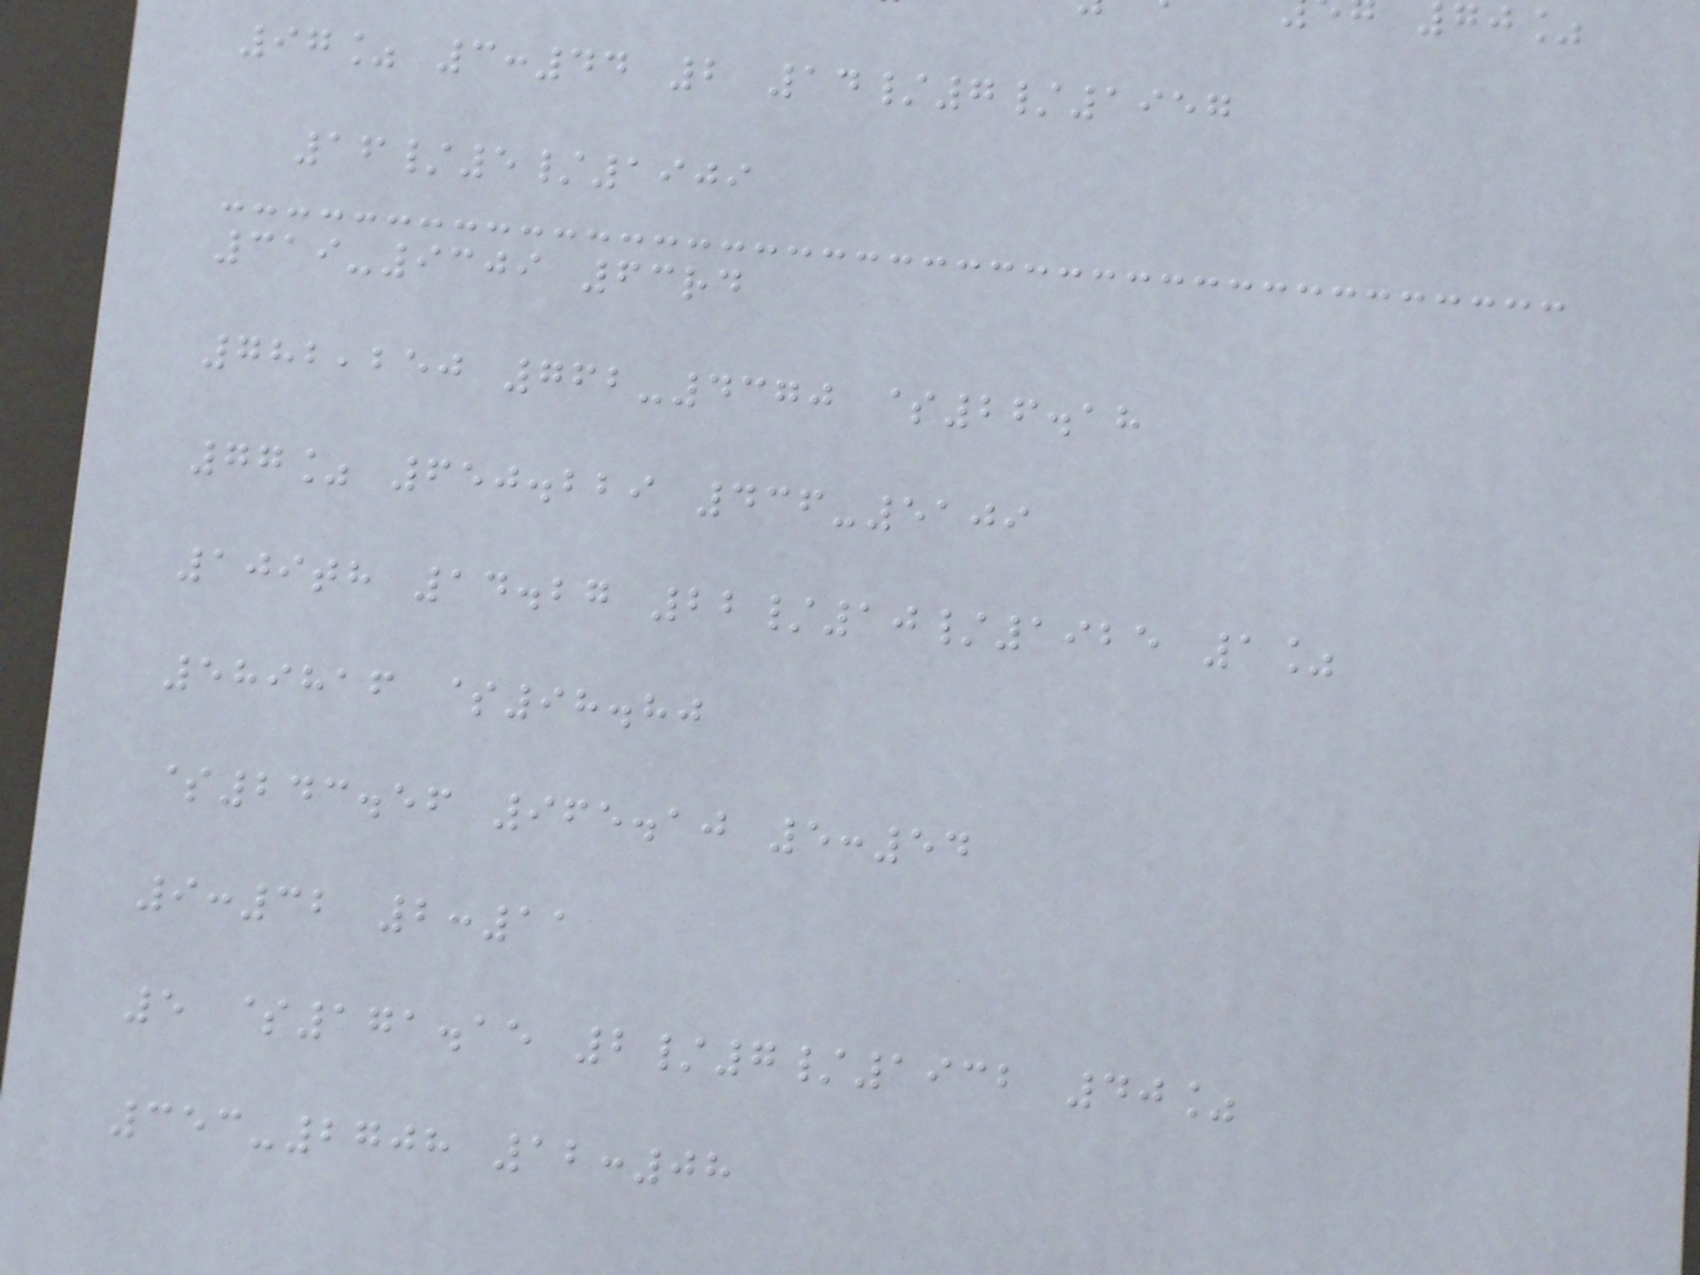97% 3:44 2 14/7/1957
16/5/1909
319-9309 63rd
782,250 762-4370 $26.18
77% 650.229 436-5109
109th 14.27 22/10/1925 1%
589816 $98.80
$243.56 965.10 5:54
9:32 2:11
5 $171.15 2/7/1932 40%
353-2708 12:08
